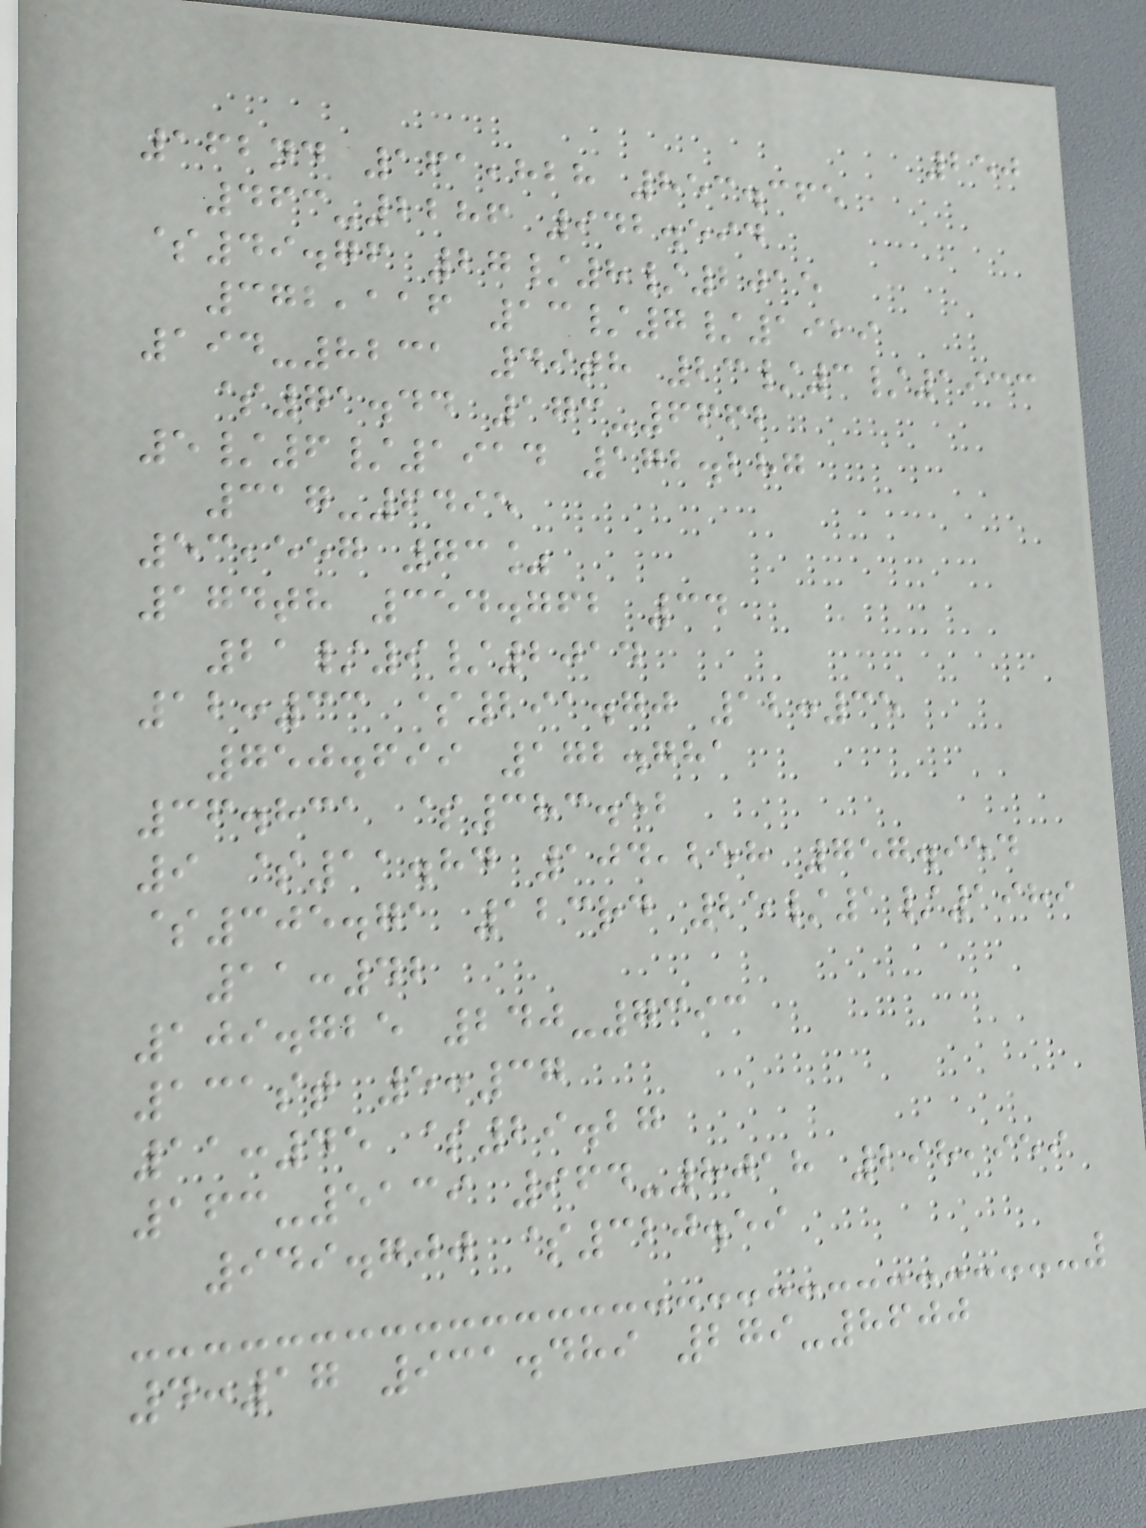250
162nd 161,828 853.365
463-2286 942.594
$49.76 27/8/2015
372,116 13/7/1929
194-8231 49th 23/3/1933
$71.44 173-6662
5/6/1914 172.287
317-6495
53,557 73%
174th 354.762 34
21/9/2014
12:33 $291.70 12:35
750.699 172.781
36.831 $383.52
9 $11.84 104,258 757.954
$305.71 123rd 25/1/1989
11:42
109.725 240-7393
131st 5:37
11:45 $29.27
163-5139 964-8018 298,959
949.700 $320.59
4:17 931.489 279-8600
